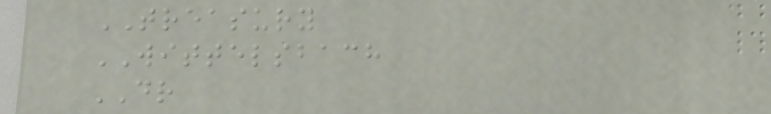TREASURY
WITTELSBACH
DR
